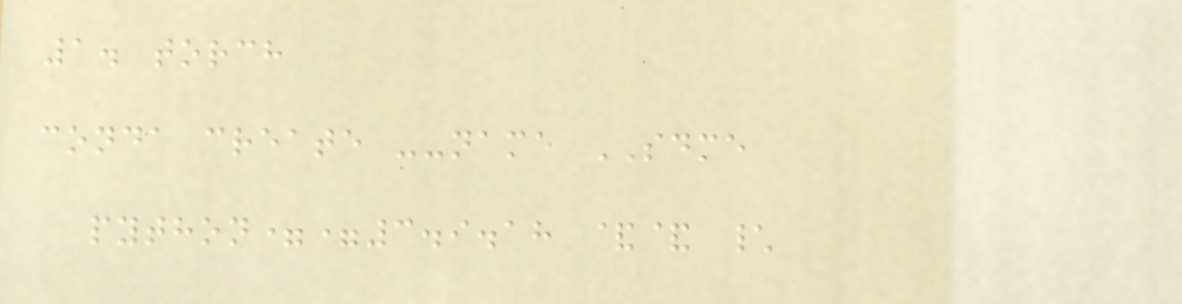1. torch
conda create --name SDME
python==3.9.18 && \
